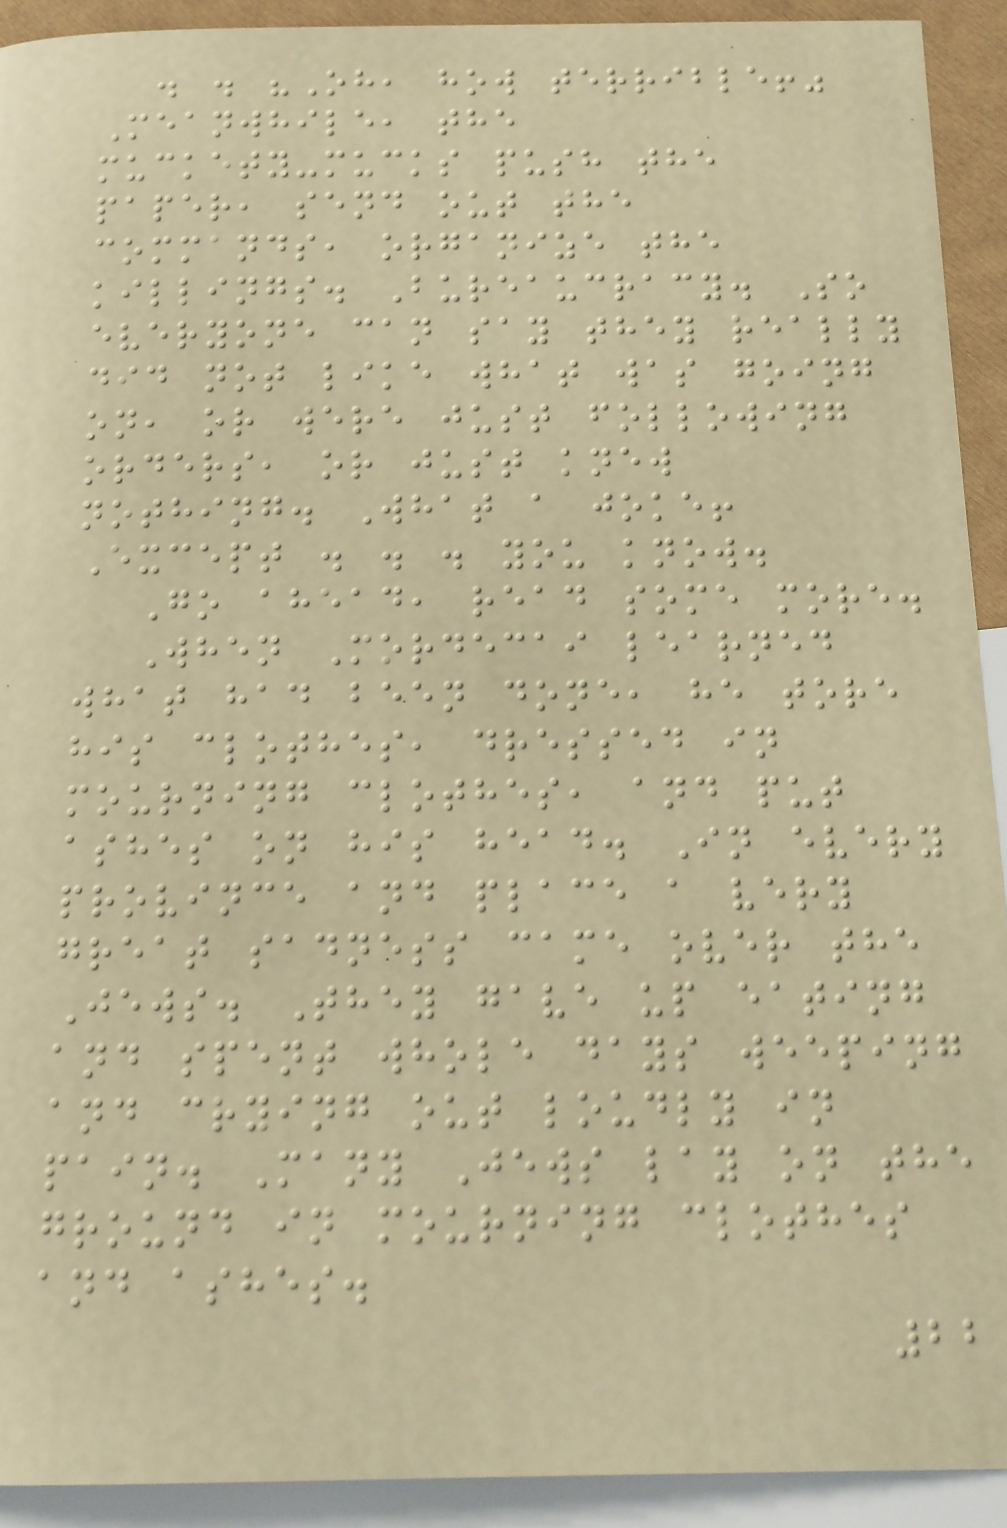. . "Oh, how terrible!"
Meanwhile, the
muckety-mucks push the
paper, send out the
commands, organize the
killings. Bureaucracy. So
everyone can say they really
did not like what was going
on, or were just following
orders, or just knew
nothing. What a joke!
Except . . . you know.
Go ahead, read some more.
When Mordecai learned
what had been done, he tore
his clothes, dressed in
mourning clothes, and put
ashes on his head. In every
province and place a very
great sadness came over the
Jews. They gave up eating
and spent whole days weeping
and crying out loudly in
pain. Many Jews lay on the
ground in mourning clothes
and ashes.
22
